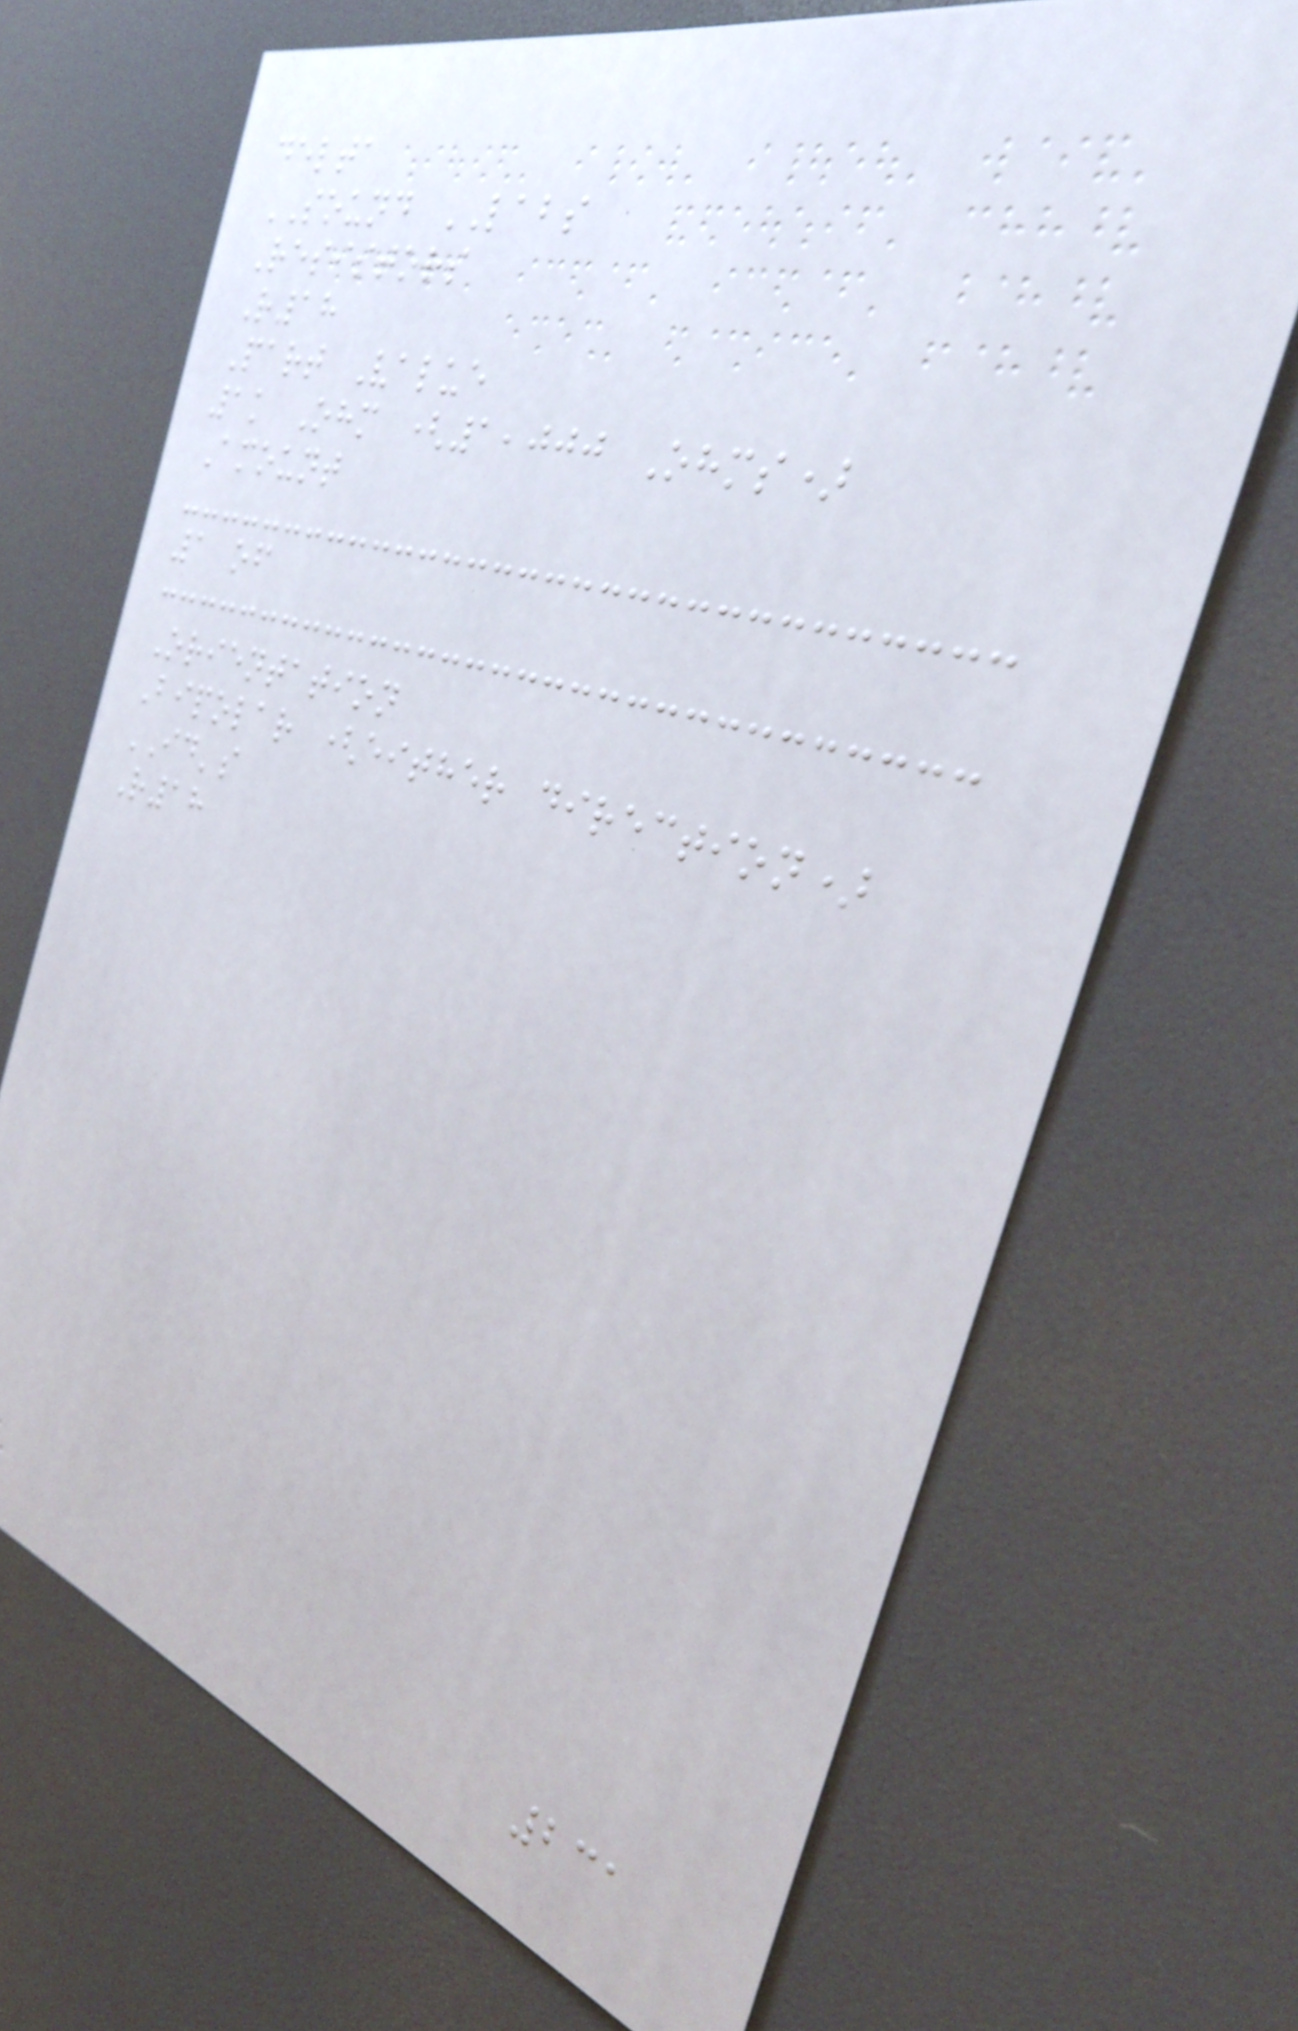delta
SOUND LABS
Resistors
R18
Part Value
1k Ohm (1,000 Ohms)
Amount
1 of
Orientation
Bipolar (either direction)
ID's
R18
231
